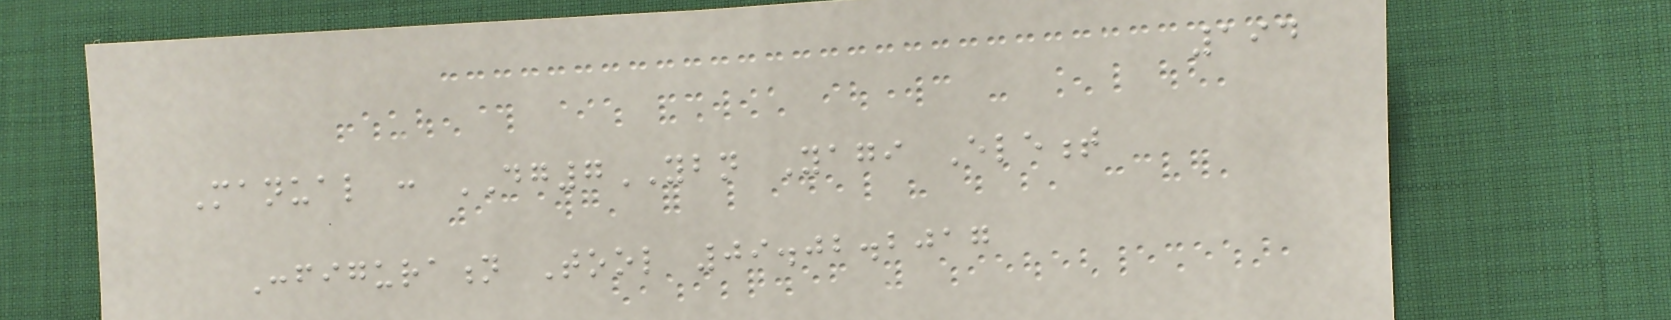194
Manual : DG7YBN Yagi Element
Configuration Tool 09.02.2017
